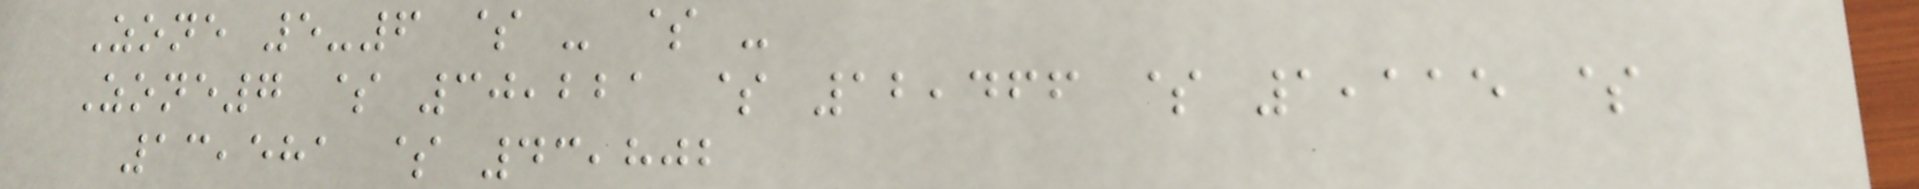Zone 5-6 $ - $ -
Zone7 $ 30,221 $ 12,466 $ 1,115 $
13,581 $ 43,802
